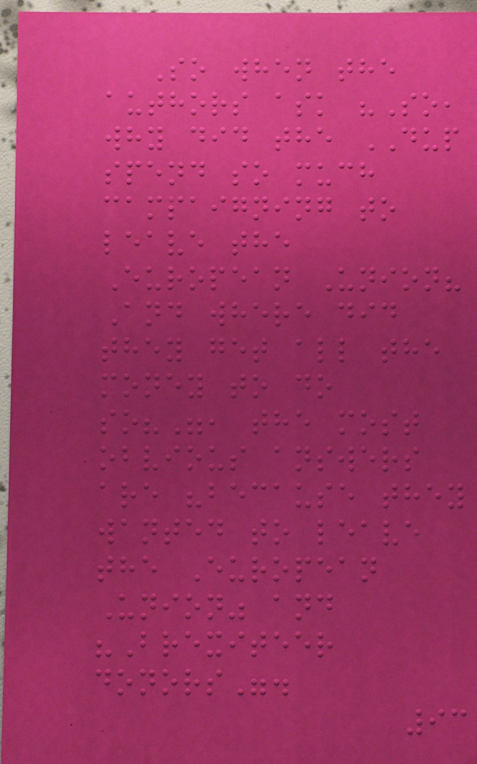So when the
authors ask "So,
why did the DUP
spend so much
campaigning to
leave the
European Union?
And where did
they get all the
money to do
so?", the most
obvious answers
are "because they
wanted to leave
the European
Union" and
"Brexiteer
donors".
93
